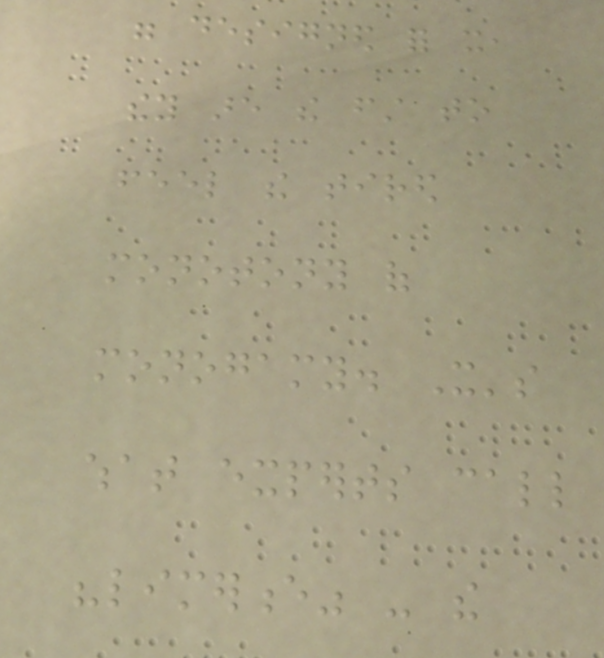were designed for it,
they are the first to
feel the tired
monotony of
monogamy. It's
what experts call
"limerence" - the
